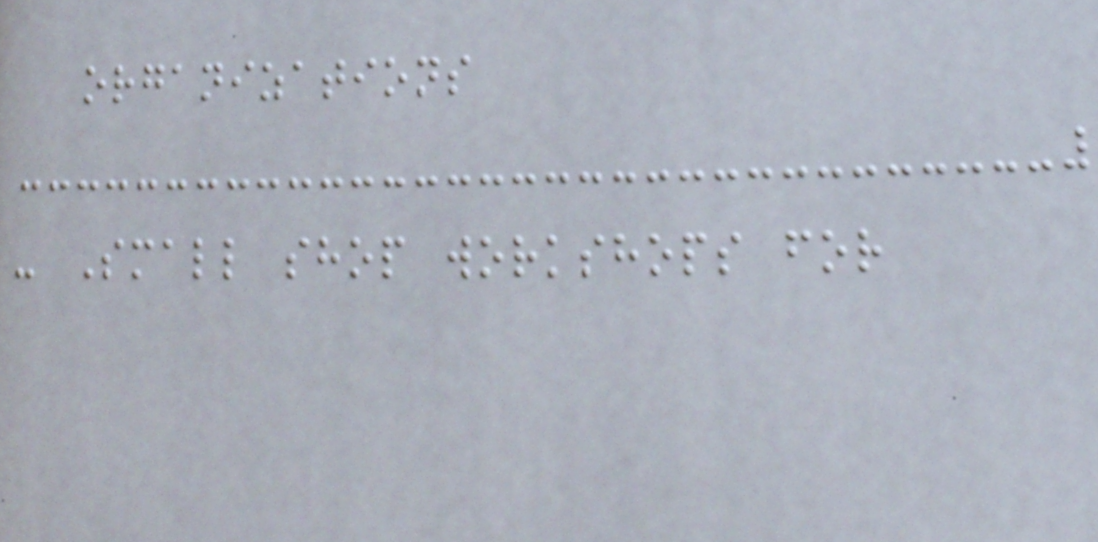organizations
- Small shop workshops for
